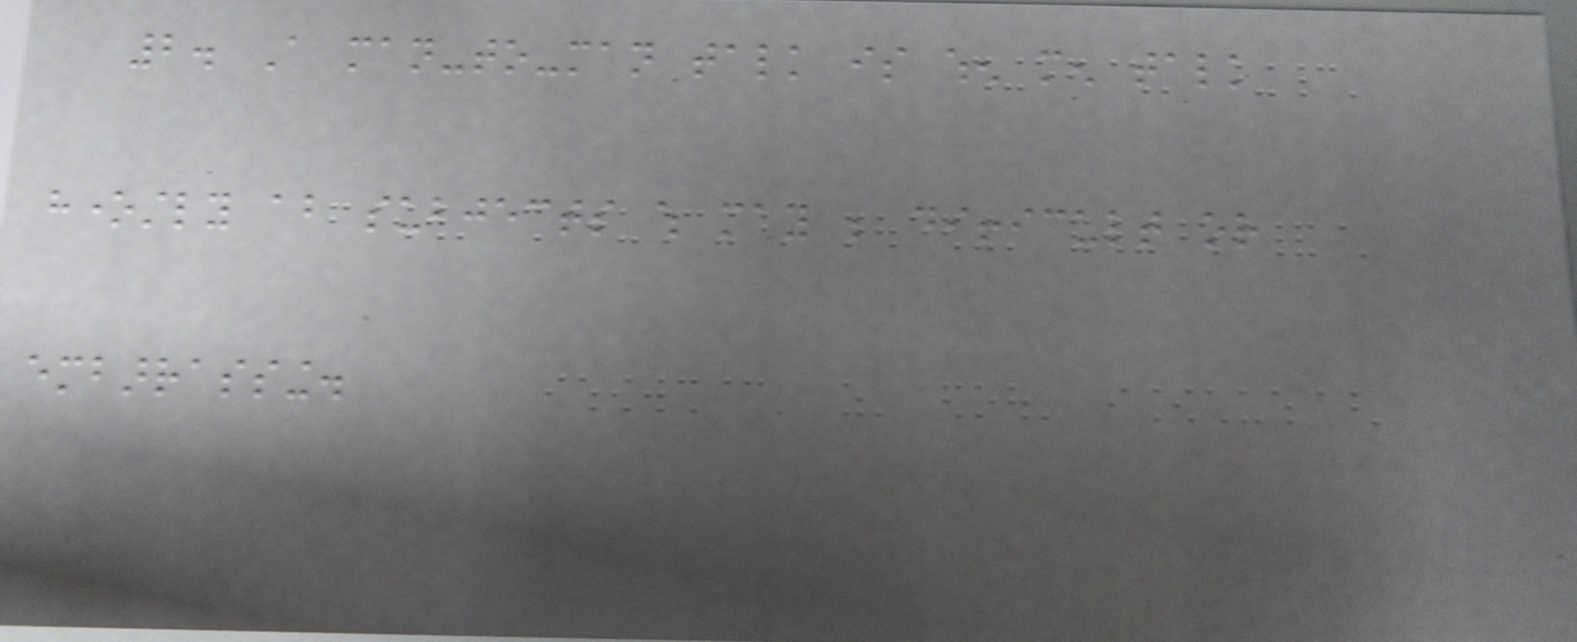2. A man-to-man talk is when men talk
honestly about subjects which may be difficult or
embarrassing.
